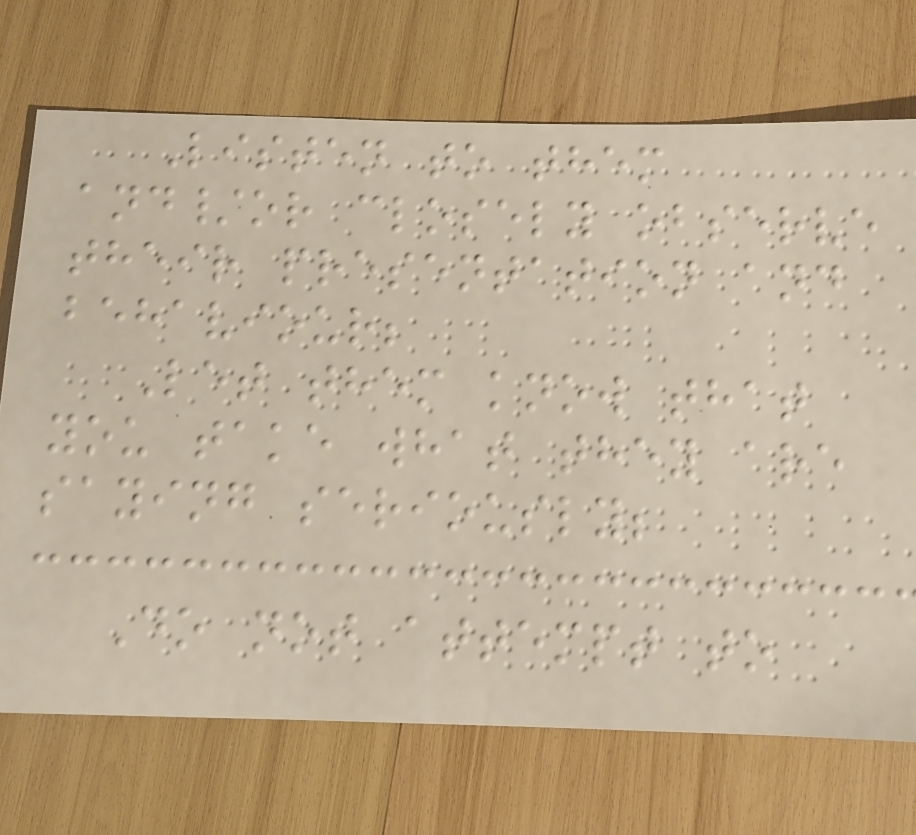Listen to them
and/or closely observe
their presentation and
behaviour;
Let them know that
you take what they are
saying seriously;
Do not attempt to
